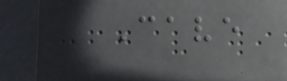Cave
